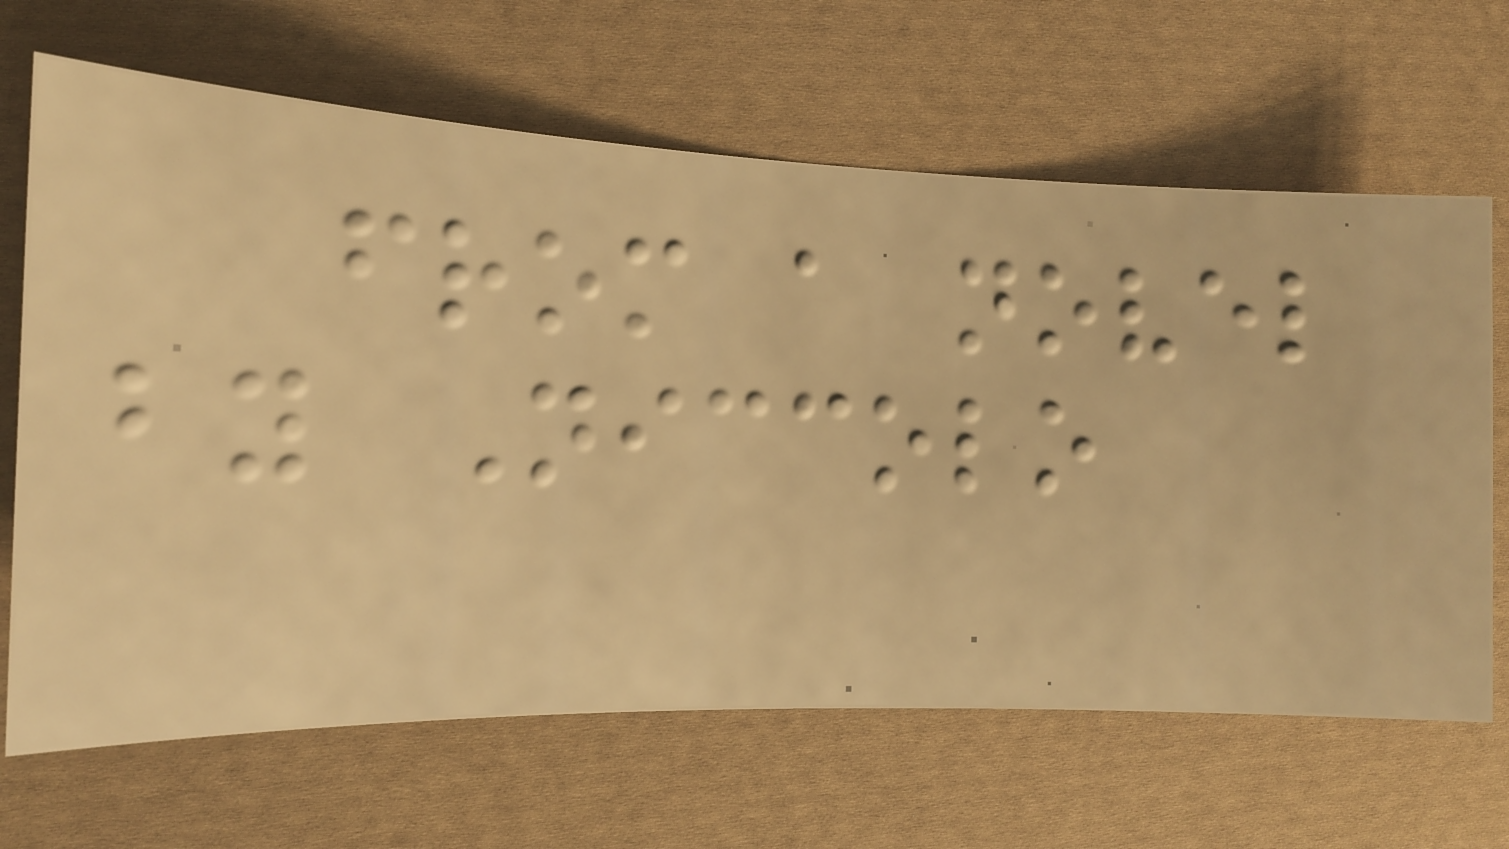from a novel
by Niccolo
